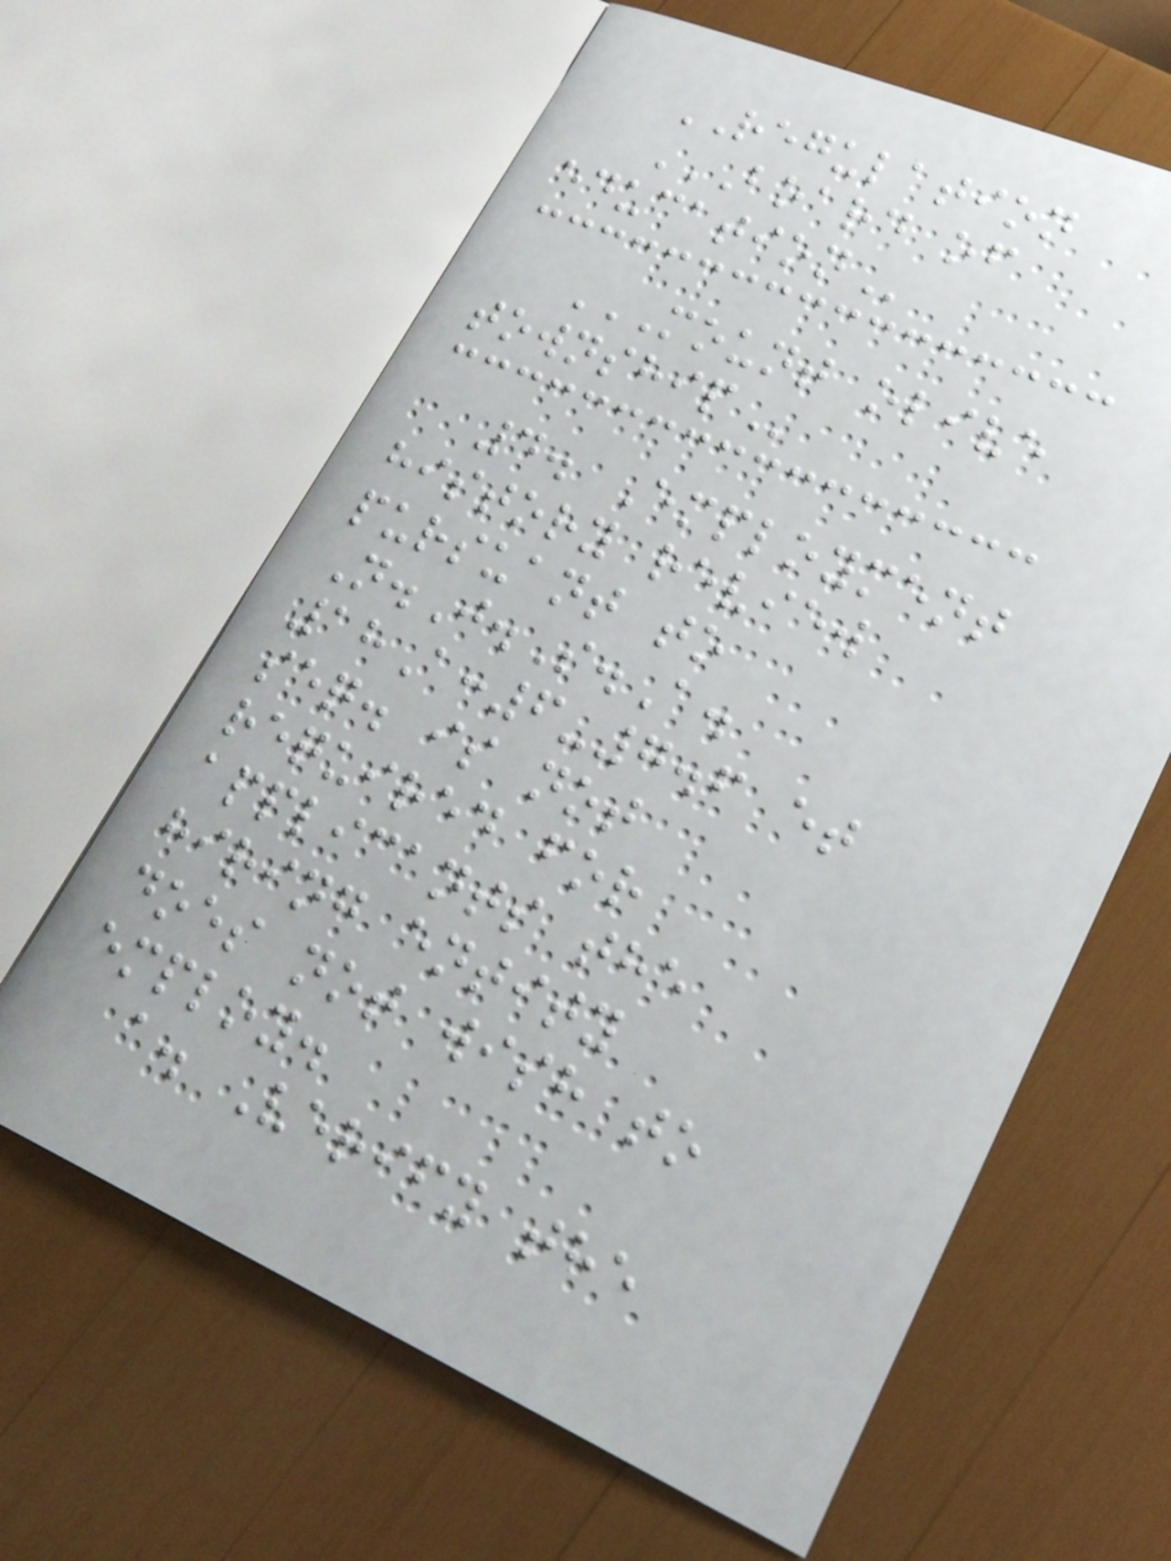REGULATION
BOARD OF
EDUCATION
MOUNT OLIVE
TOWNSHIP
4. Employment
history review
pursuant to
N.J.S.A.
18A:6-7.6 et
seq. is not
required for
applicants the
hiring entity
does not wish to
employ.
a. Verify the
